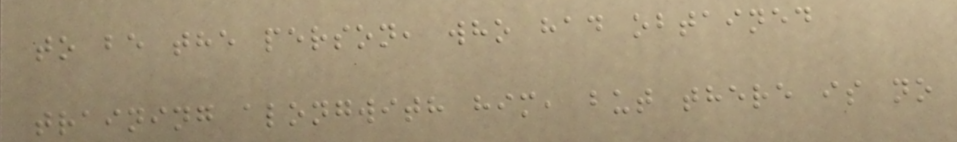to be the person, who had obtained
training alongwith him, but there is no
